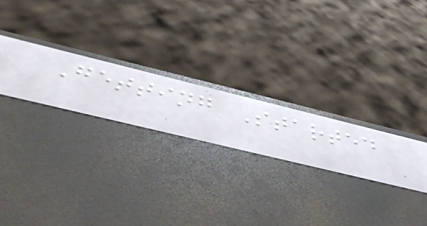Getting Started
